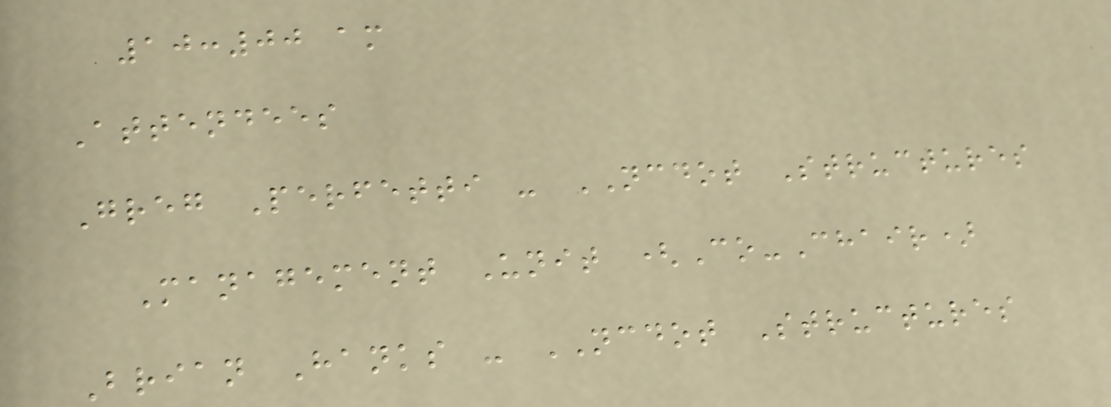10:00 am
Attendees
Greg Perfetti - NCDOT Structures
Management Unit (Co-Chair)
Brian Hanks - NCDOT Structures
